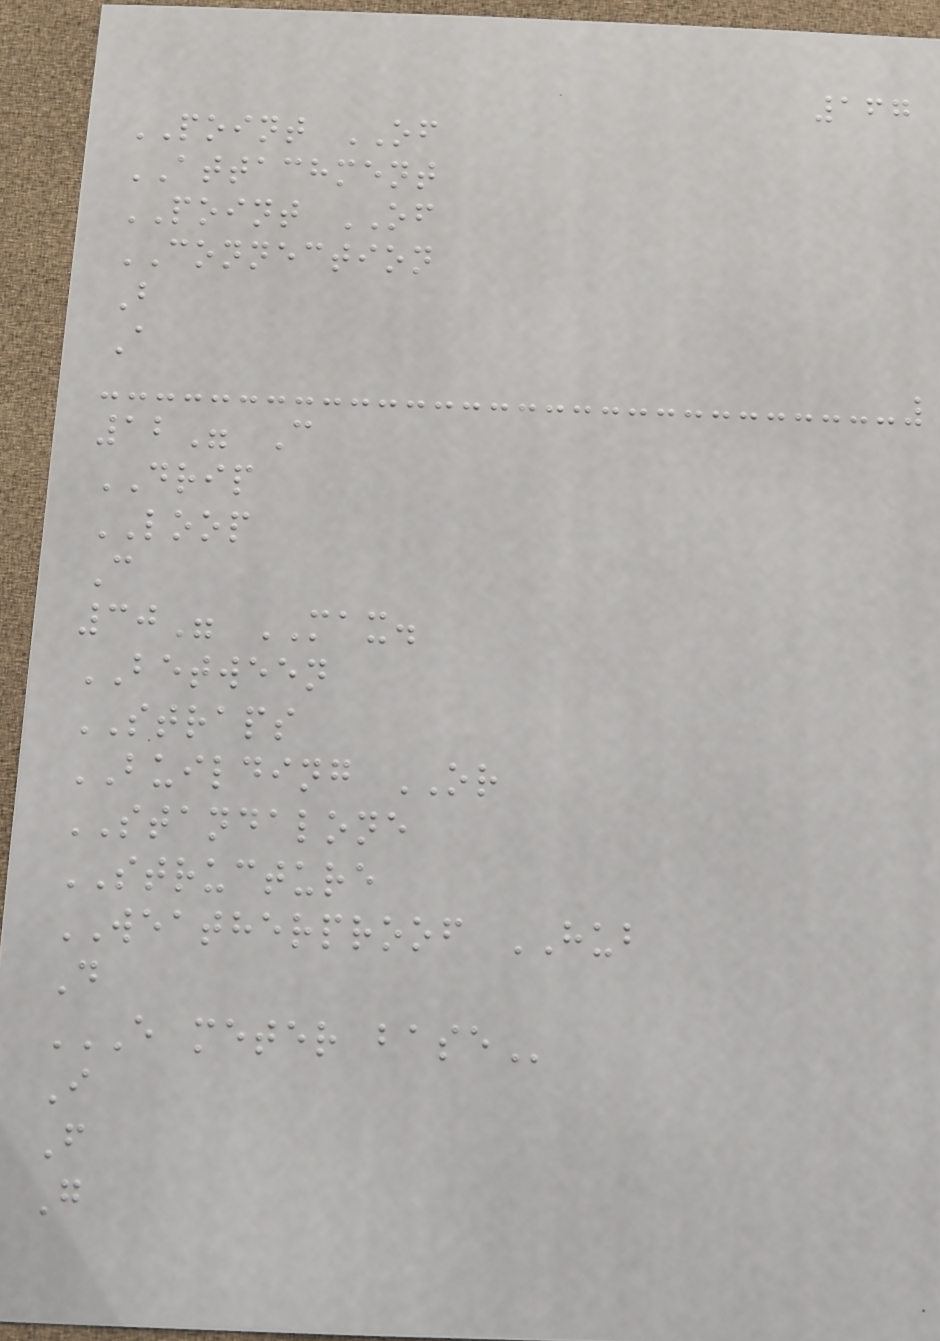167
POINT OF
ATTACHMENT
POINT OF
CONNECTION
B
A
12" C
DRIP
LOOP
C
30" MAX.
BETWEEN
STRAPS
BUILDING OR
STANDALONE
STRUCTURE
WEATHERPROOF HUB
D
E METER BASE
I
F
G
